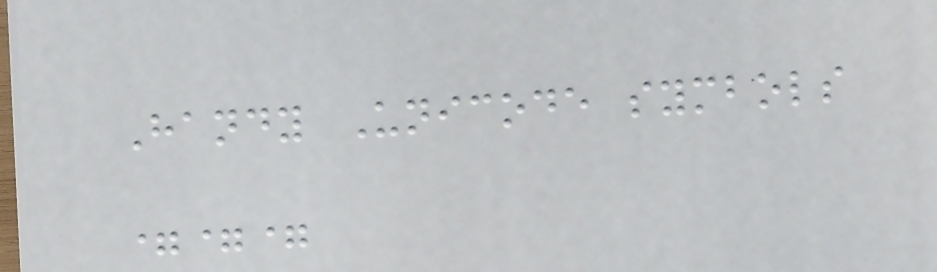Handy Unicode symbols
===
